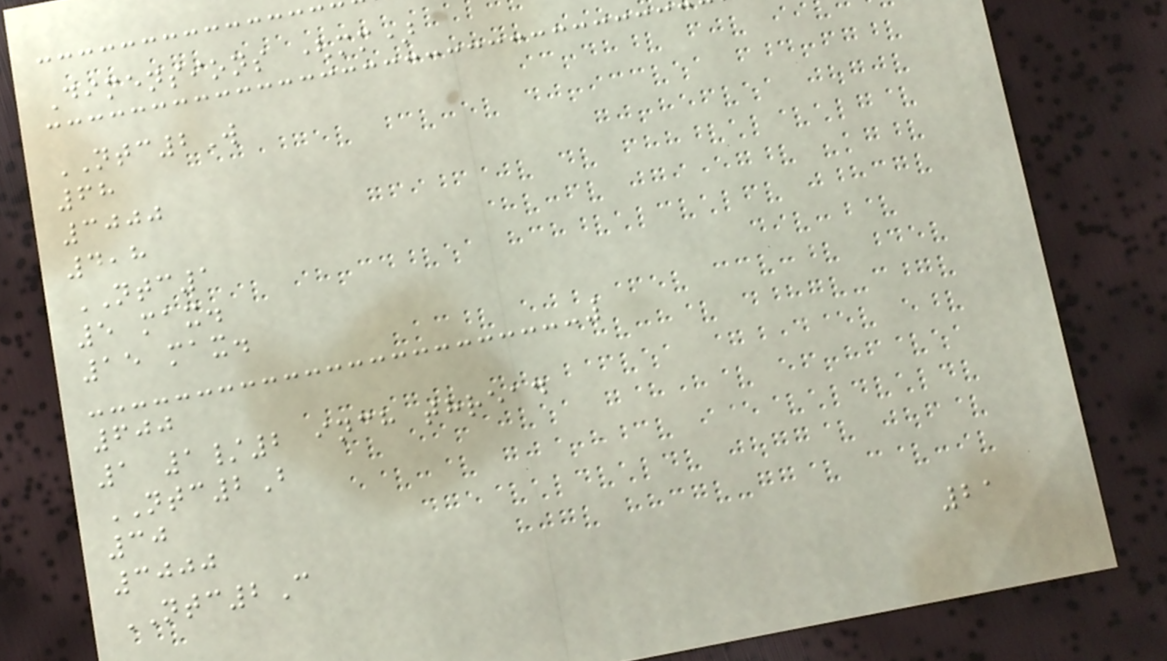Dimensions (mm)
NTC2W
68
3000
4,8
NTC1
5 max.
15 max.
600
1 1/2 inch thread
NTC2B
30
3000
NTC2C
21
